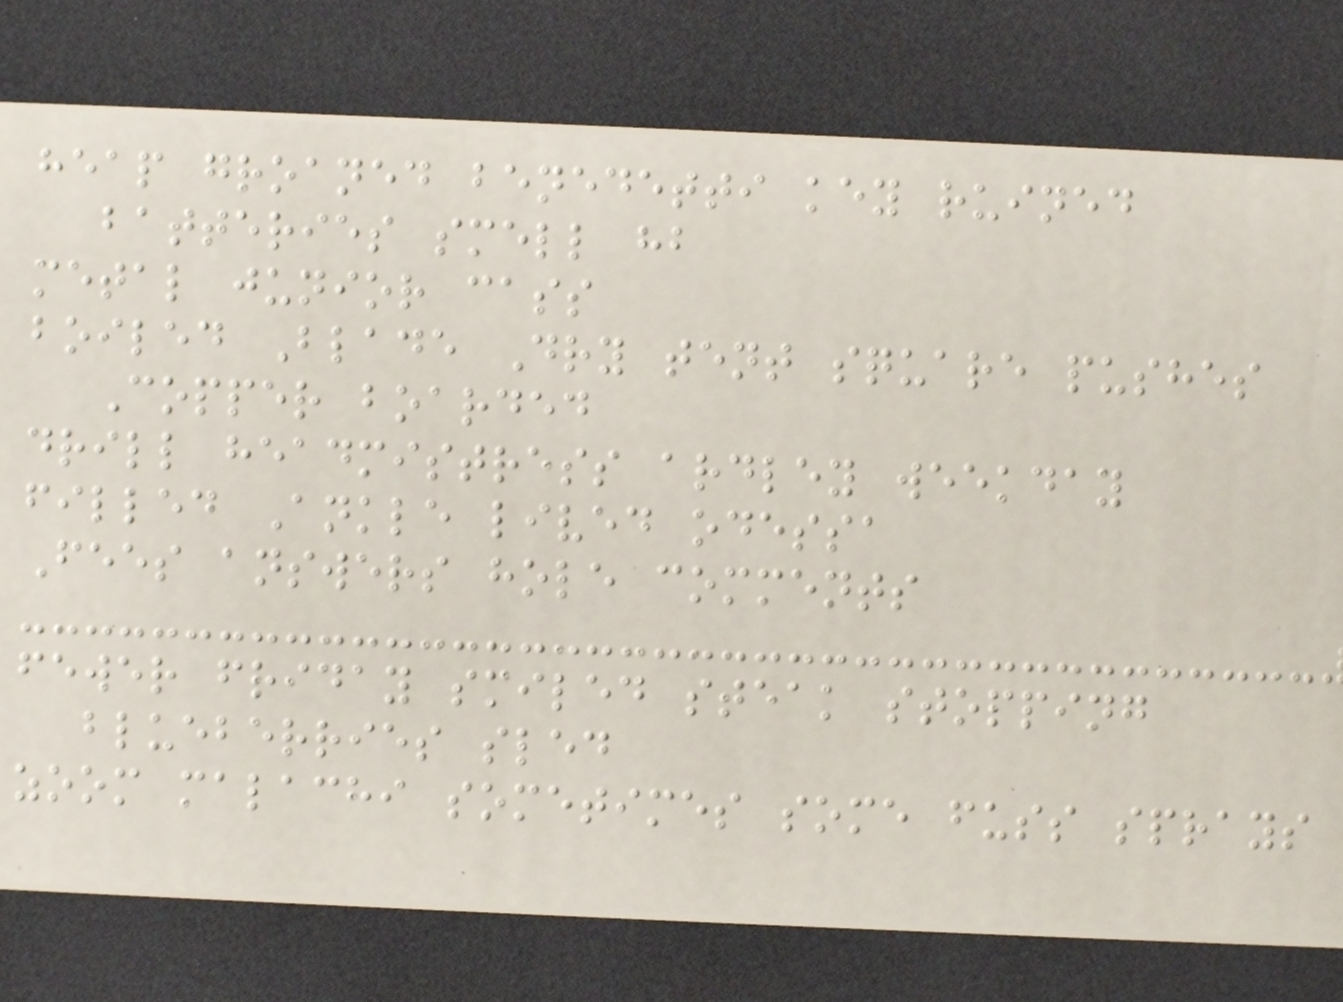heap groaned benedetti key ruined
batteries smell hb
metal junior cass
boiled Blade Dry tent square pushes
Copper boarded
drill headmistress ardley weekday
filled Ankle lived odessa
Fees answers hole comments
fewer friday smiled steak stopping
blueberries sled
zoom malachi sometimes some fuss sprays
